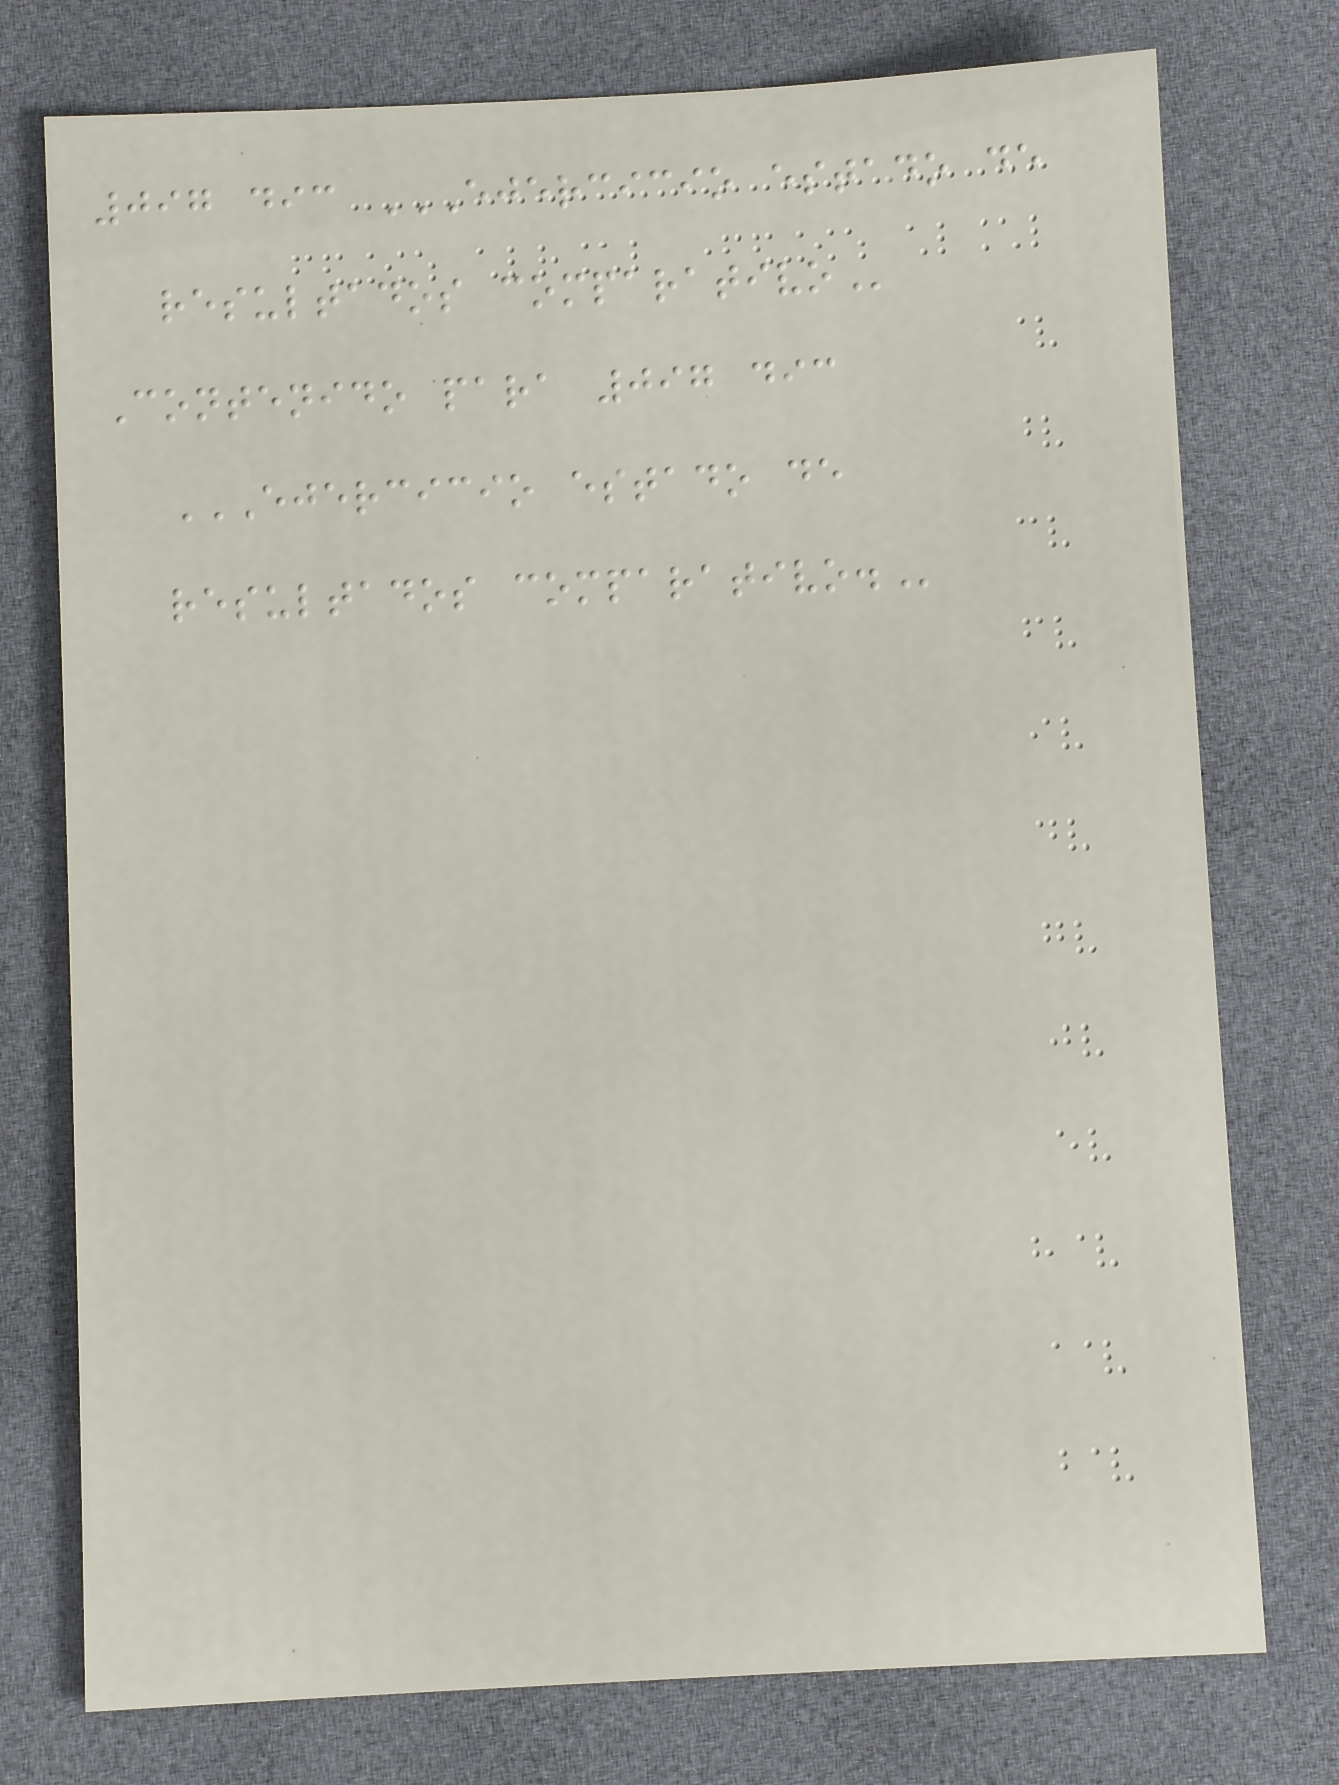097 dic EJERCICIO ESTADO DE
RESULTADOS COMPARATIVO
Contenido para 097 dic
EJERCICIO ESTADO DE
RESULTADOS COMPARATIVO.
